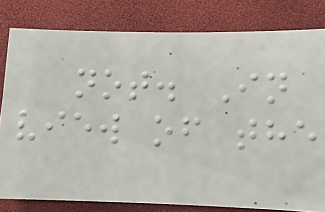not. In
view of the
